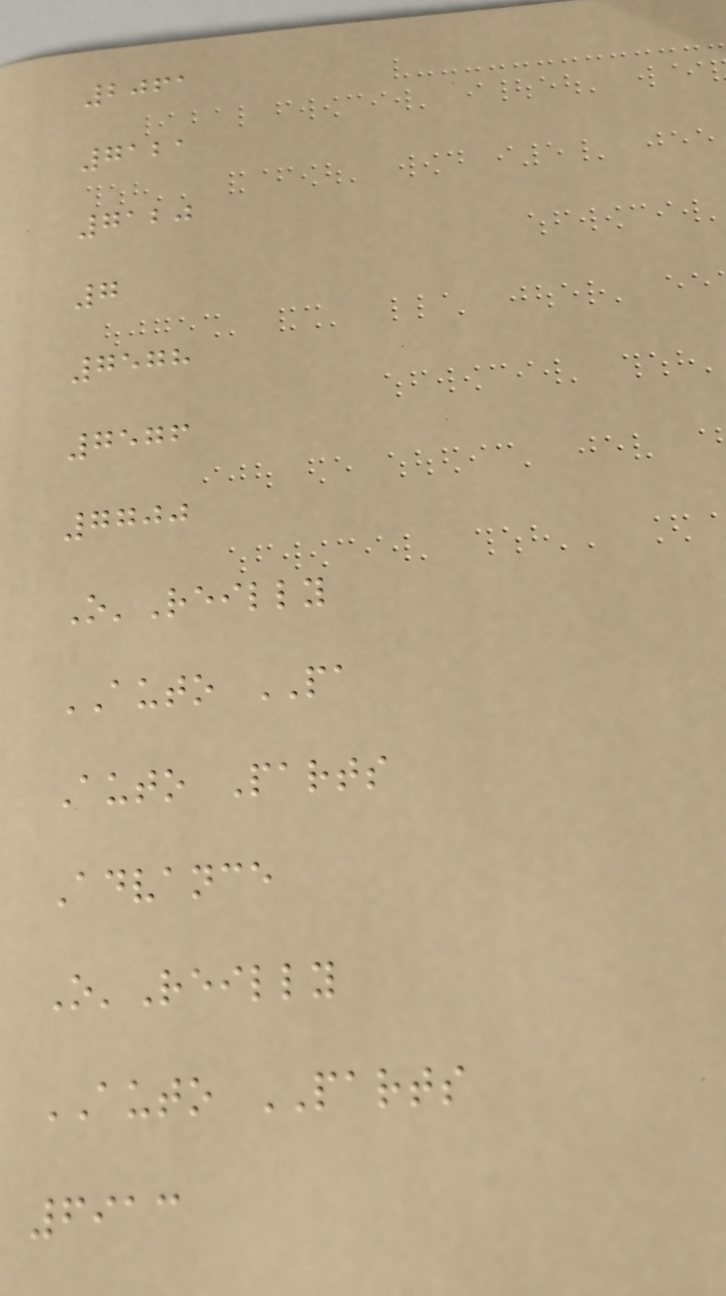2061
7121
7120
7
7578
7576
7700
O'Reilly
AUTO PA
Auto Parts
Advance
O'Reilly
AUTO PARTS
6913
